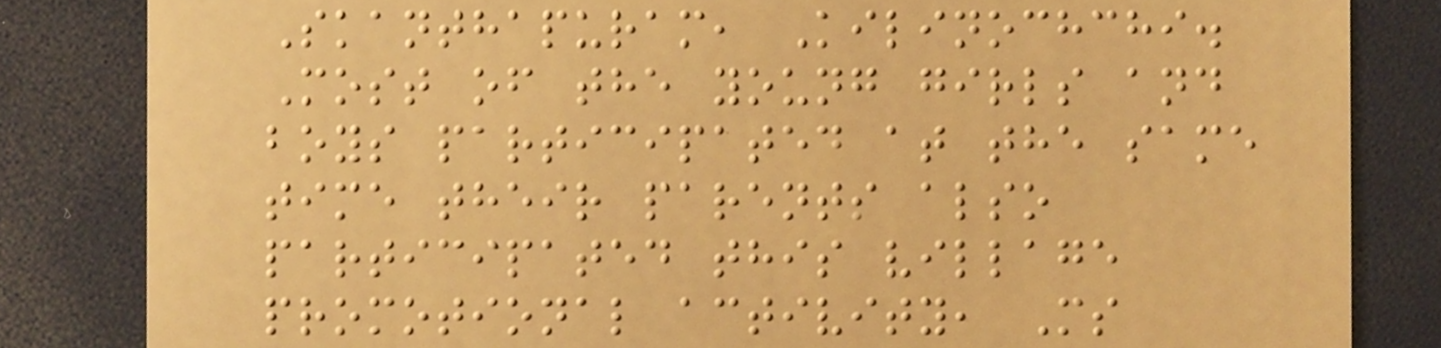Skanthapuram, Kilinochchi.
Most of the young girls and
boys participated at the same
time their parents also
participated this village
promotional activity, Ms
